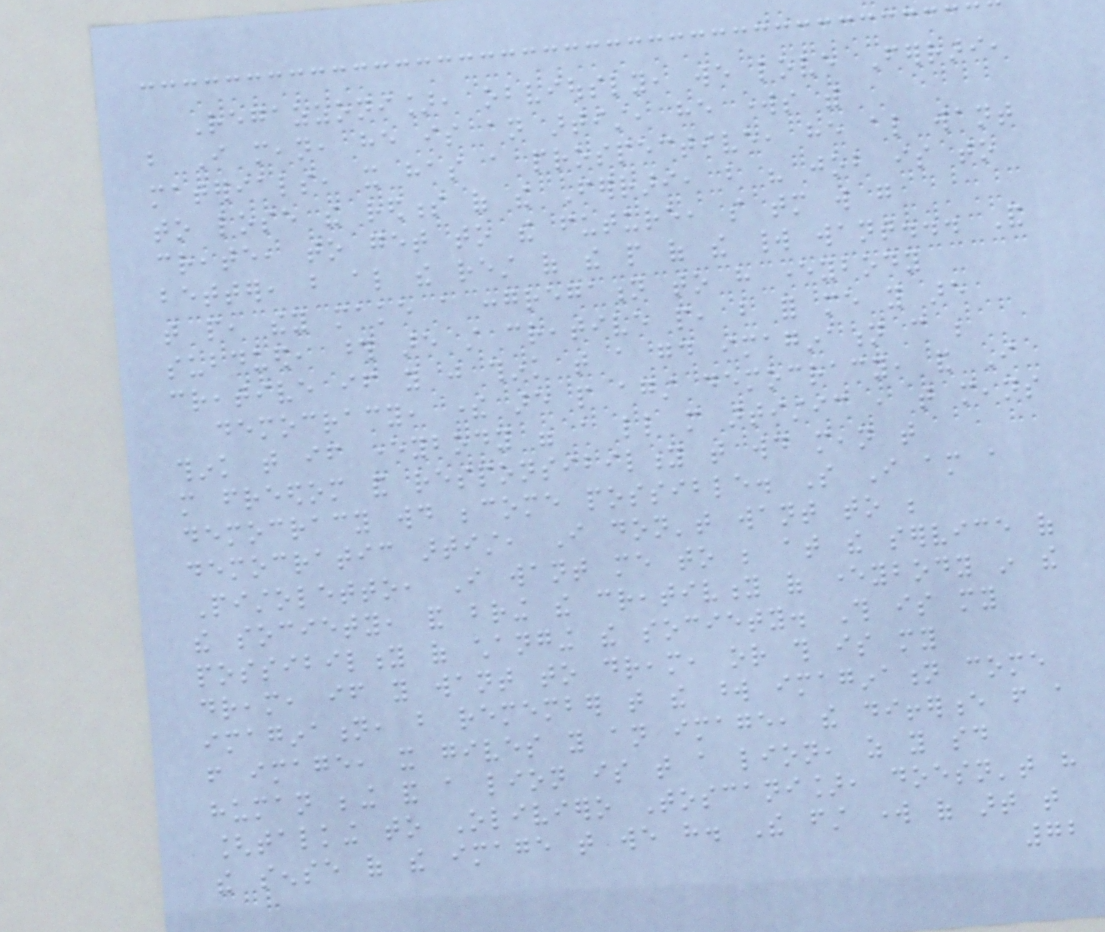Regazzoni], obviously, we love Ferrari,
but I mean, he is an artist, he works with
materials, it has a prospective, he also want
to lose the redness of the Ferrari, but his job is to
create, to get to the future, so tomorrow will go
better, but also the rest of the people of the world want... And
that people, they make a congregation to have everybody
subdued, those are still creative people, but for me you are
creative if you just think that a good imagination can be
democracy, there are people against democracy, and I
think that if everybody were a little more artistic , that means
more freedom and responsibility that would mean that
democracy would become possible. So I am a
democratic artist, I don't want to be
Pistoletto, I want me to be at the service of
the society, and bring the creativity of everybody in the
possibility of changing the society. This is my
dream, if you want to dream, or this is my
imagination, but remember that the word imagination come
from image, it gives you an image, the difference from a
human being and a lion is that a lion, as you said
[talking to Oliviero Toscani], doesn't have
the sense of the image that we have. The first work of art that
72
